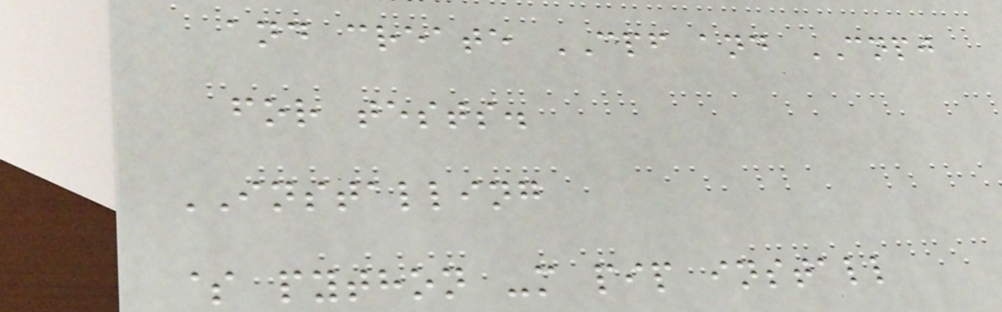and create CPF and CNPJ
for tests.
INSTALLING
$ python -m pip install
